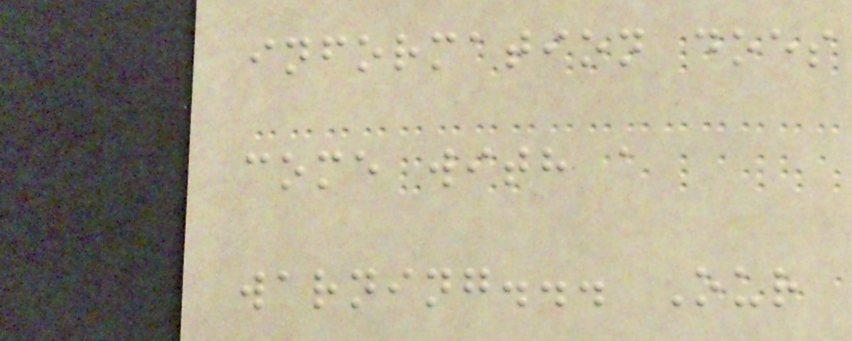information does
come with a
warning... Our
